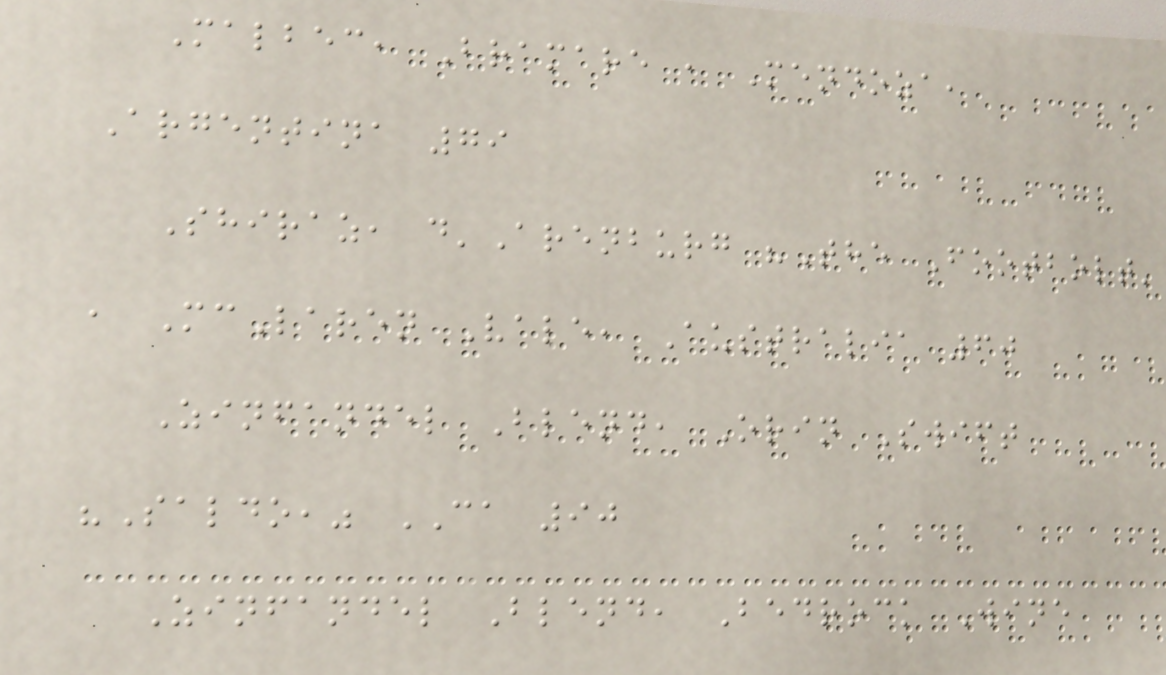Malbec, Bramare , Mendoza,
Argentina 79
Shiraz, d'Arenburg "The Footbolt'
, McLaren Vale, Australia 60
Zinfandel Blend, Orin Swift
"Saldo," CA 90
Zinfandel Blend, Bedrock Wine
